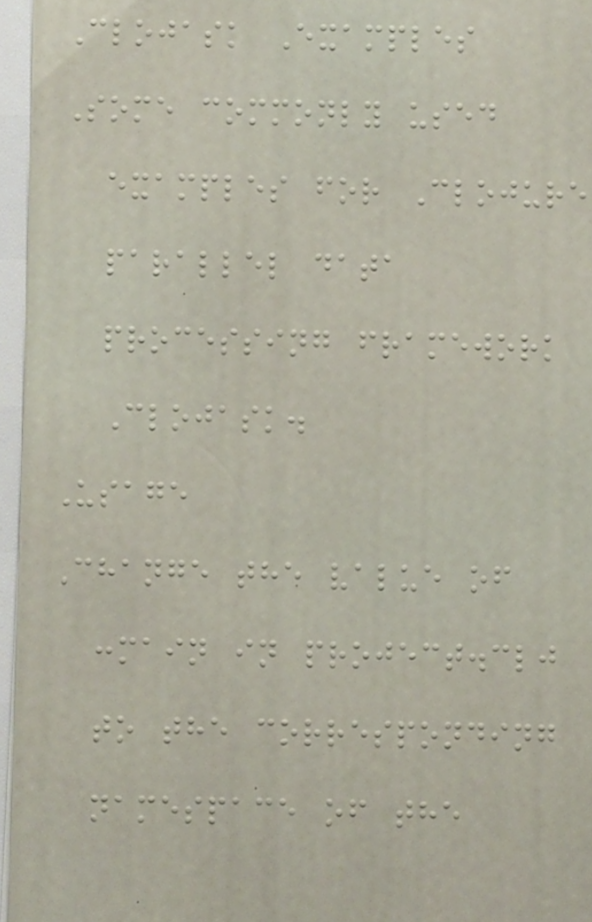Clojask Examples
Some commonly used
examples for Clojure
parallel data
processing framework
Clojask.
Usage
Change the value of
:main in project.clj
to the corresponding
namespace of the
